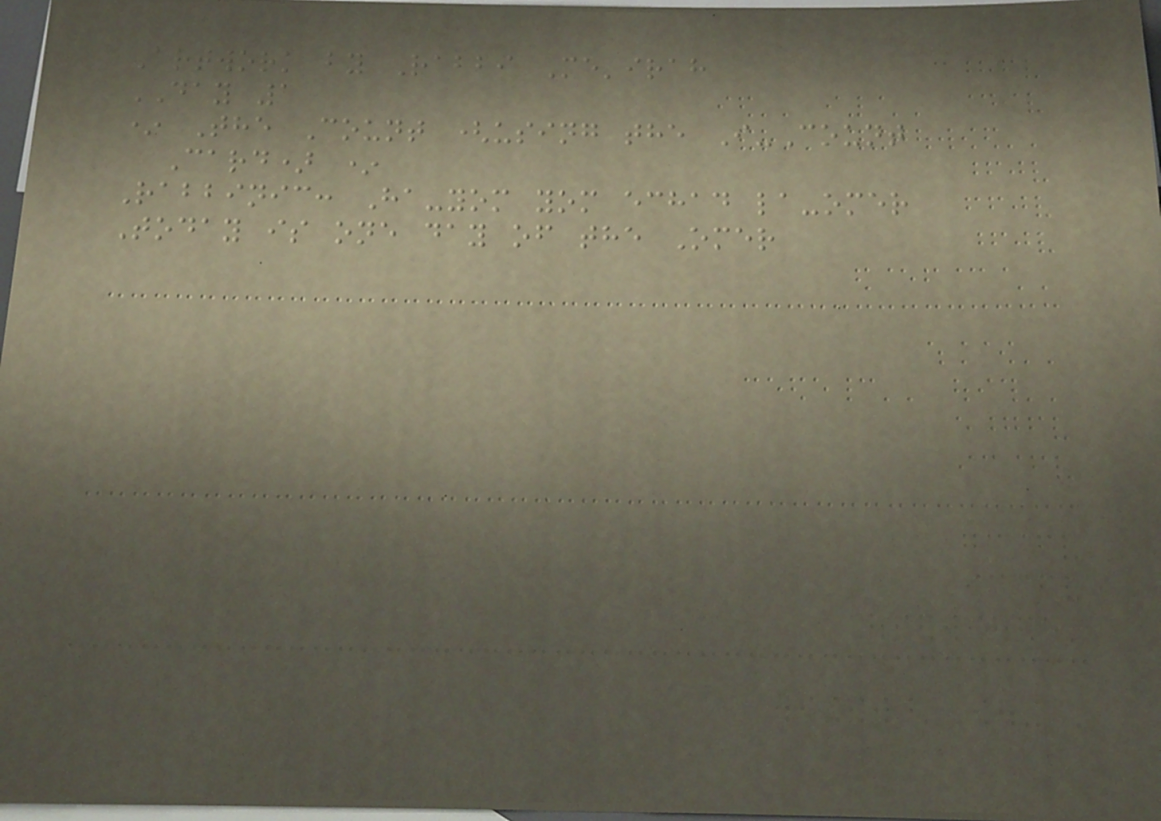Artwork by Rabbi Me'irah
DAY 1
* The Count (using the I-Count
Card) *
Rabbinic: Ha-yom yom echad la-omer
Today is one day of the Omer
